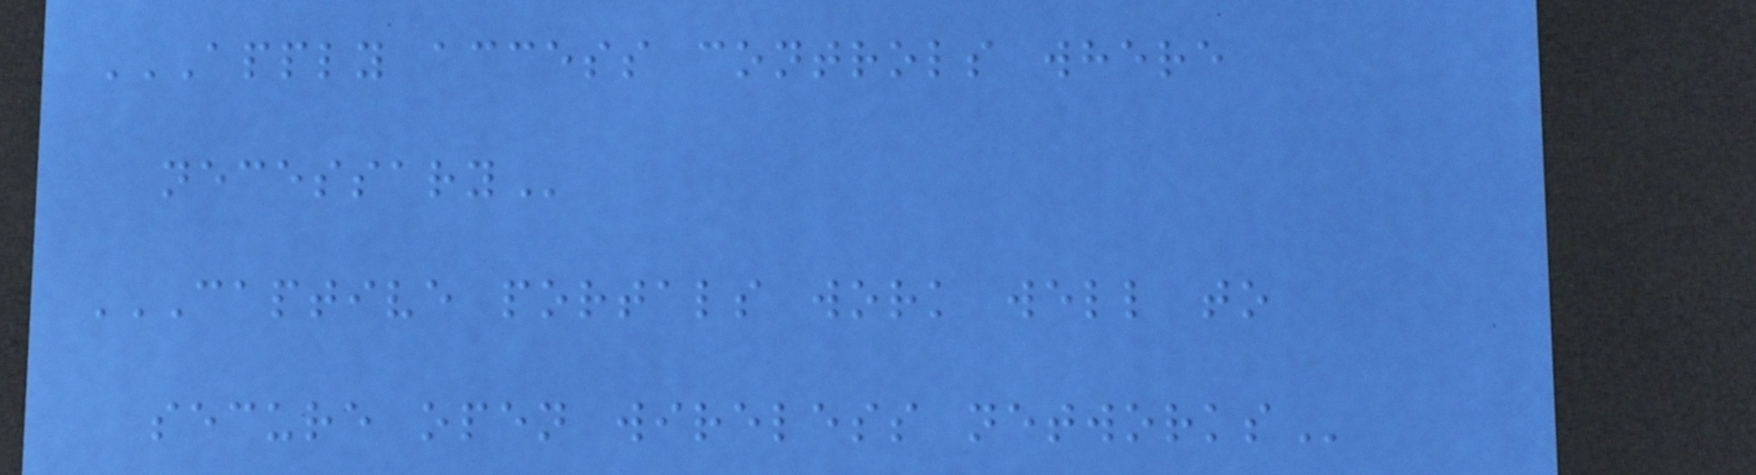APPLY ACCESS CONTROLS WHERE
NECESSARY
CAPTIVE PORTALS WORK WELL TO
SECURE OPEN WIRELESS NETWORKS
